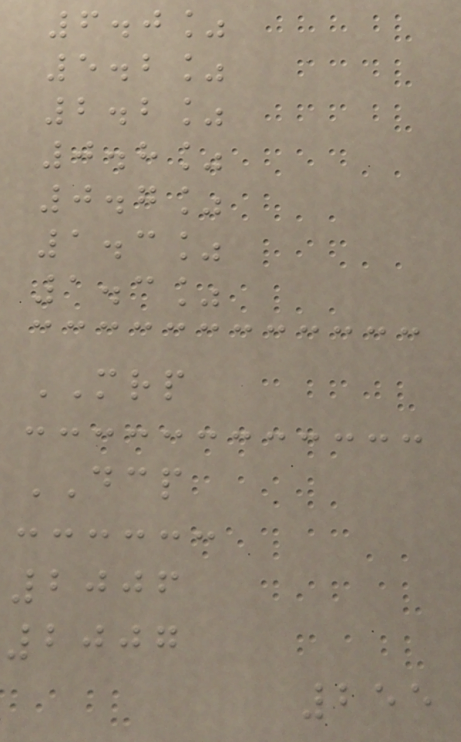6.0%
5.2%
2.2%
0.8%
0.7%
1.3%
1.3%
MRP
DCP
2006
2007
255
